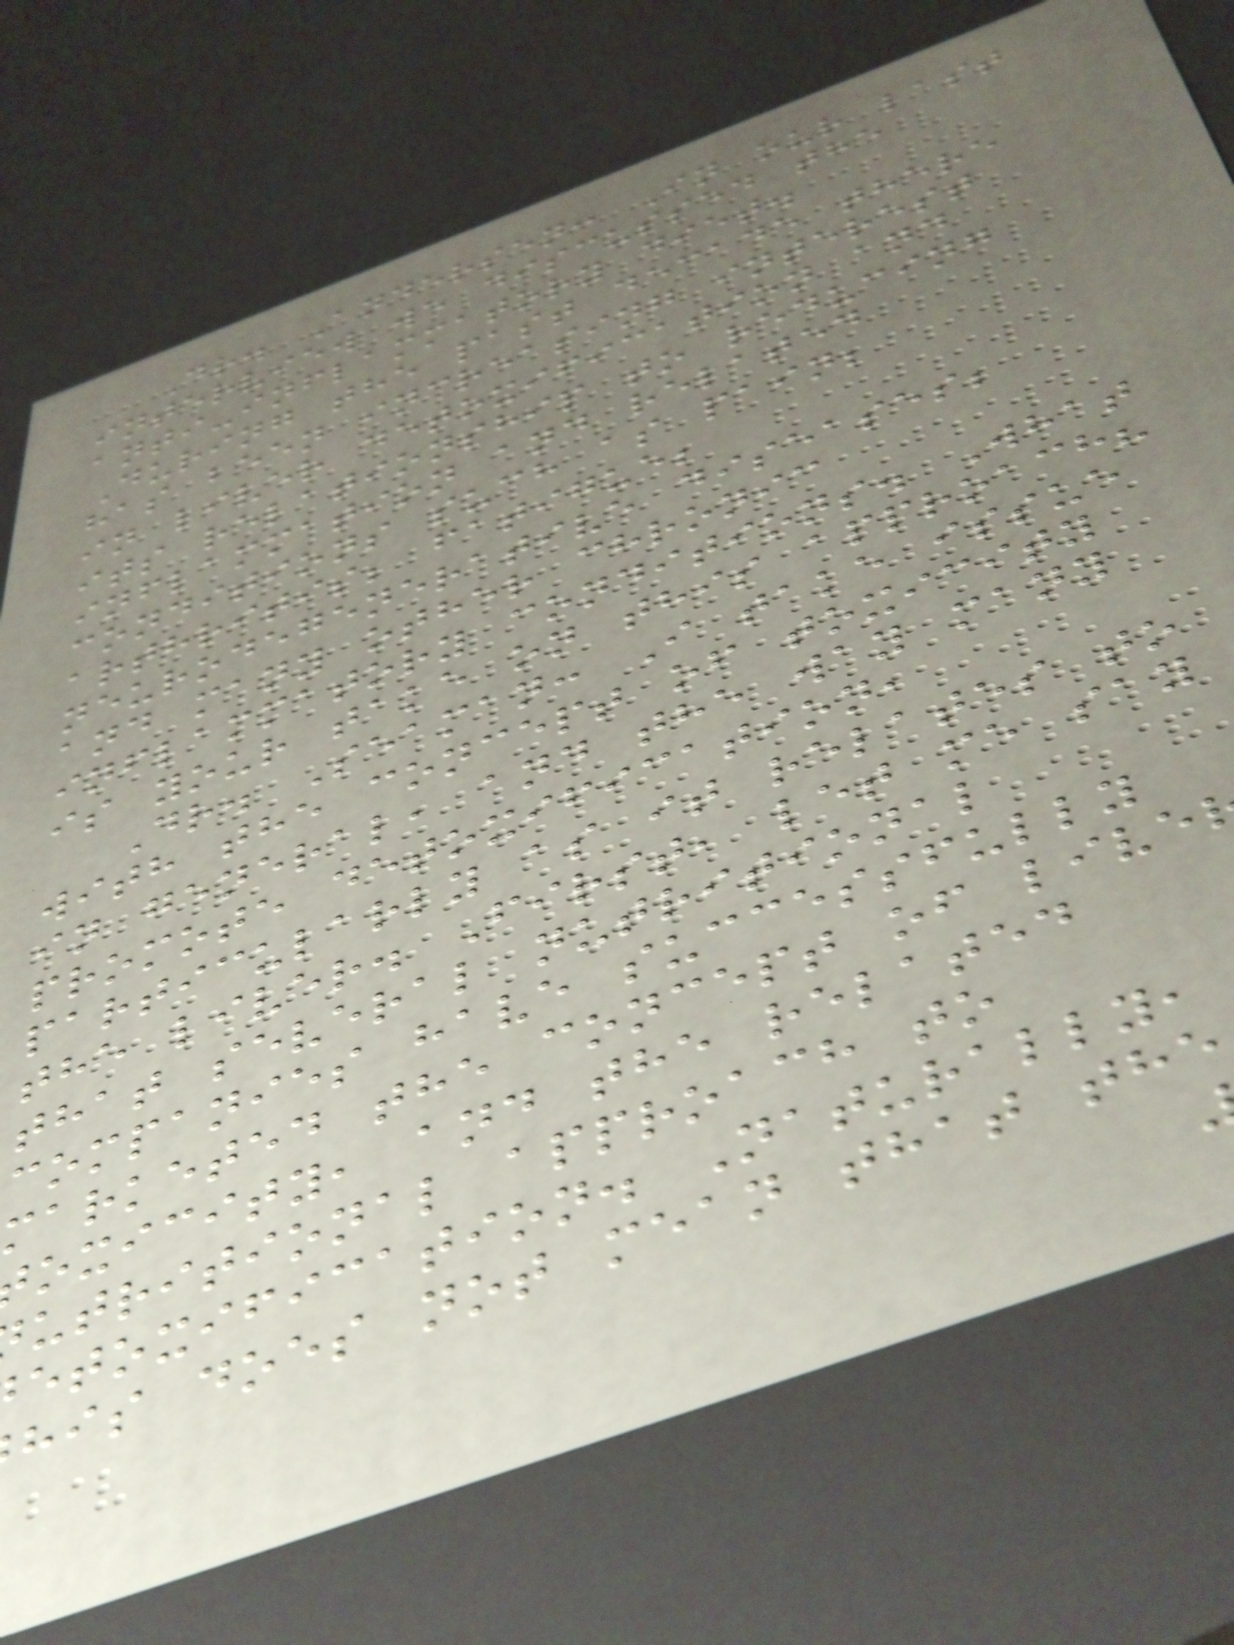Dr. Andersen: In our last
interview we discussed the
anti-inflammatory diet.
During the past decade there
has been increasing interest
in liver detoxification and
its relationship to reducing
inflammation and related
conditions such as pain;
arthritis; fatigue;
neurodegenerative diseases;
and many other chronic
inflammatory conditions. What
is your take on this approach?
Dr. Seaman: I take issue
with the concept of toxicity
in general, and the way many
promote detoxification,
particularly as it relates to
the liver. First, let me say
that several nutritional
companies have successfully
marketed the concept of live
oxicity, and the related
utritional approach to
etoxification. Naturally,
his does not mean that the
